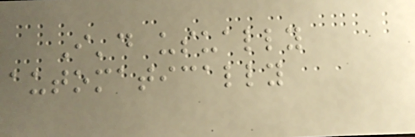I'd usually
automatically
